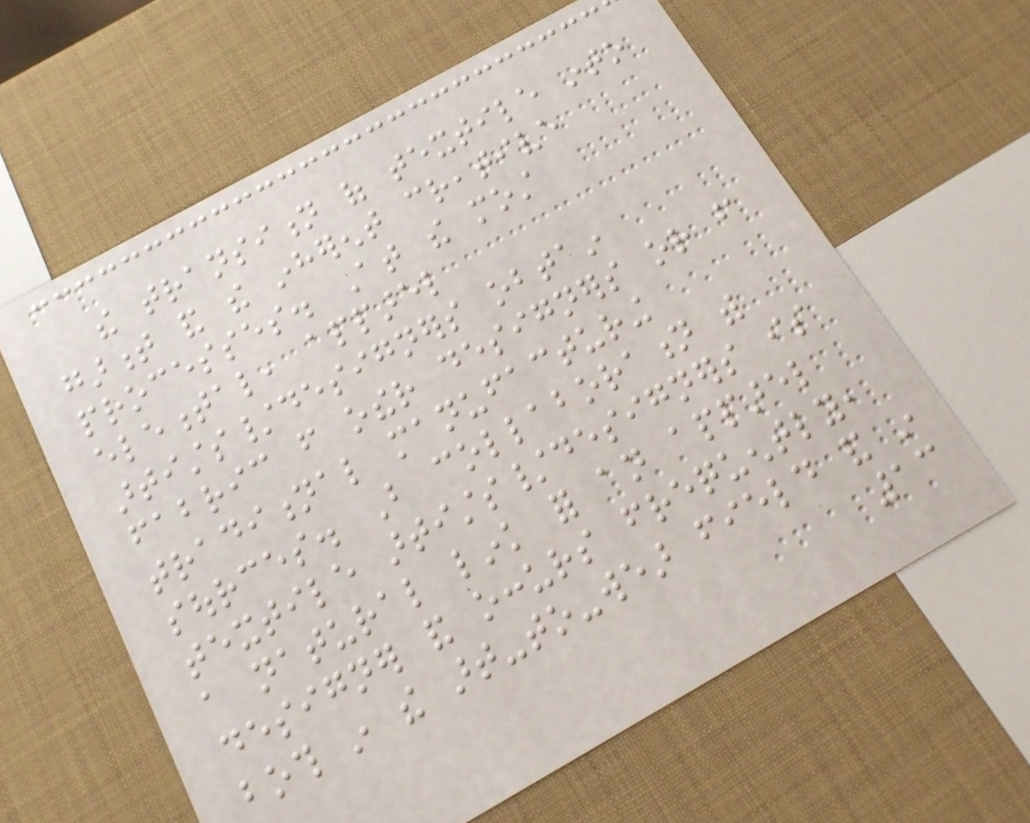the transition of textile into
garment and the inherent creative
processes. At the most
elemental, apparel
artists/designers obtain
fabric from other designers or from
traditional manufacturing
sources. But collaboration with
textile artists/designers is
a natural link for an apparel
designer and occurs frequently,
both in the art-to-wear field and in
13
